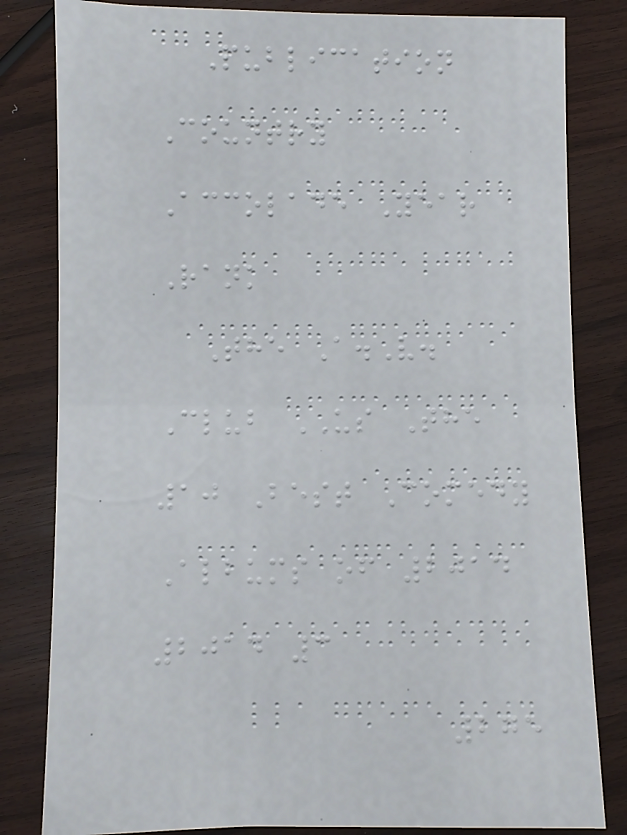Publication
Country
Accolade Year
Rank
The A.V.
Club US The
10 Best Comedy
Albums of 2014
2014 3
275
